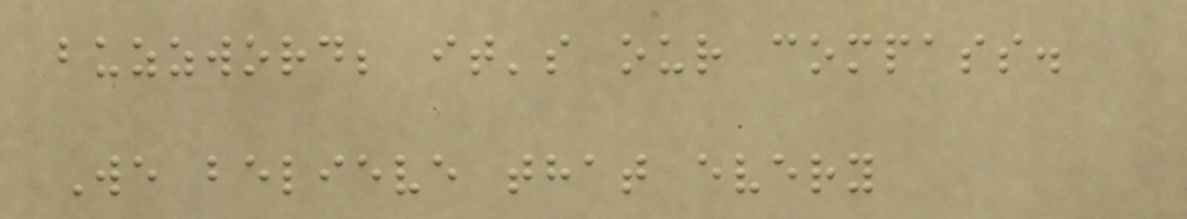buzzword; it's our compass.
We believe that every
